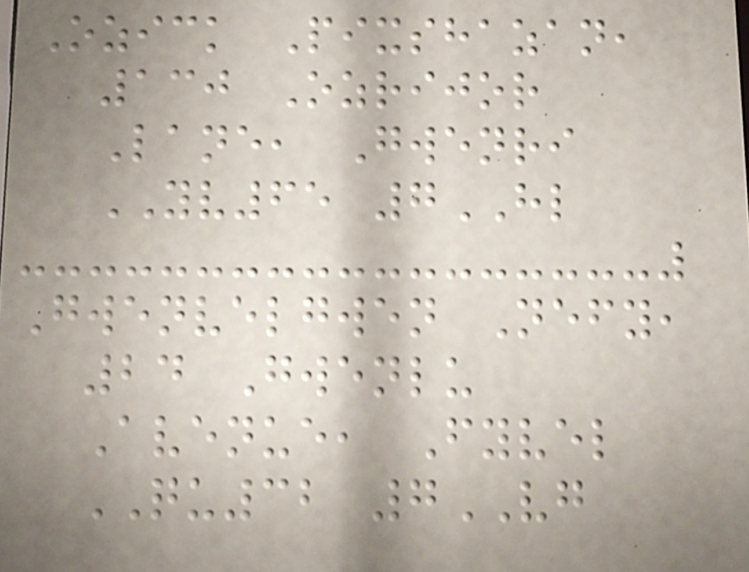Ozick Pixshazan,
130 Ozrijor
Lane, Gwenri
YV65 7HL
Gwenvelgwen Nefy,
24 Gwenlu
Avenue, Fyvel
QU32 7VG
